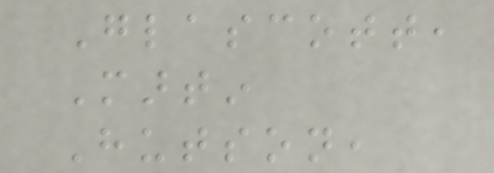Glascott,
Martin
Hutson,
